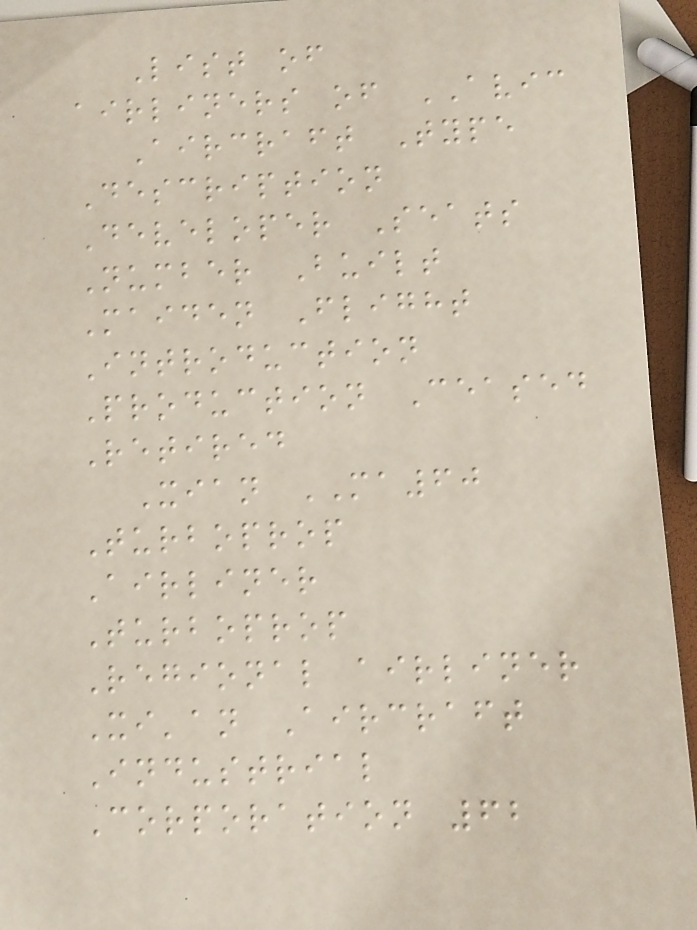List of
airliners of AVIC
Aircraft Type
Description
Developer Seats
Number Built
Maiden Flight
Introduction
Production Ceased
Retired
Xian MA60
Turboprop
Airliner
Turboprop
Regional airliner
Xi'an Aircraft
Industrial
Corporation 62
